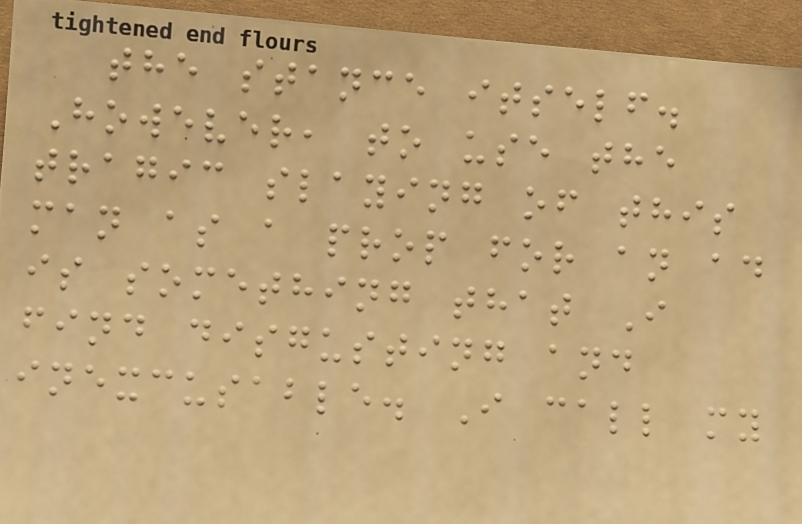the stance itself.
However, to use the
tragic slaying of this
man as a prop for an ad
is something that I
find disgusting and
inexcusable. I call my
